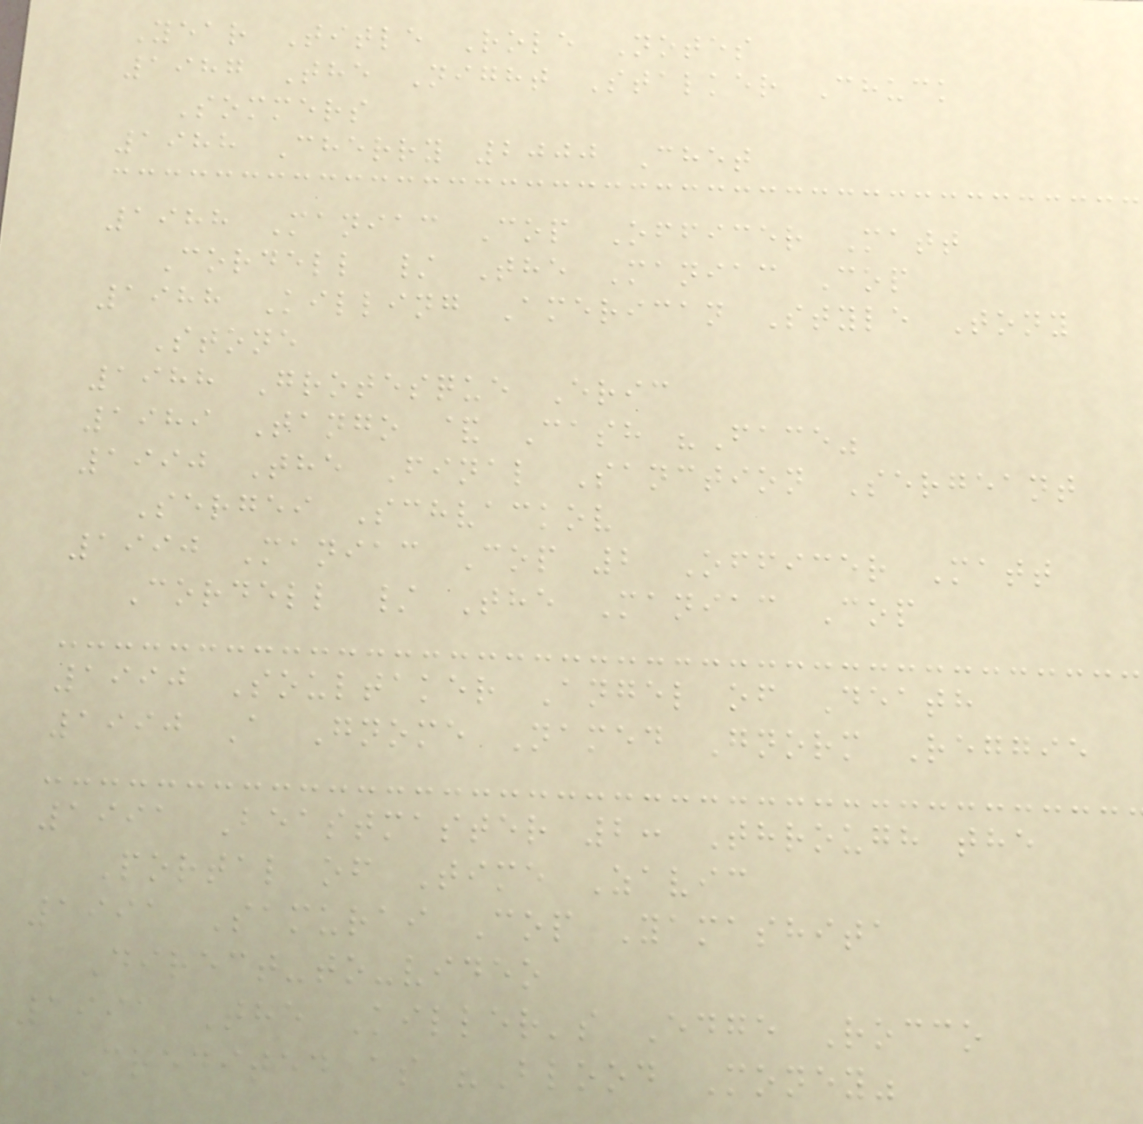Year Title Role Notes
1987 The Night Stalker Chuck
Sommers
1988 Cherry 2000 Chet
1988 Maniac Cop Officer Matt
Cordell / The Maniac Cop
1988 Killing American Style Tony
Stone
1988 Grotesque Eric
1989 Tango & Cash "Face"
1990 The Final Sanction Sergeant
Sergei Schvackov
1990 Maniac Cop 2 Officer Matt
Cordell / The Maniac Cop
1990 Soultaker Angel of Death
1990 A Gnome Named Gnorm Reggie
1991 Beastmaster 2: Through the
Portal of Time Zavic
1991 Samurai Cop Yamashita
Direct-to-video
1991 The Killer's Edge Rocco
Credited as "Blood Money"
